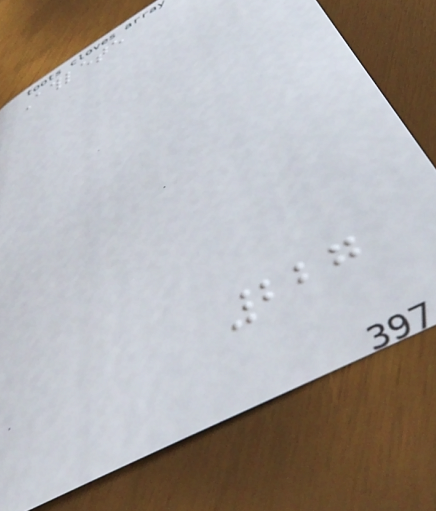Athlete
227
